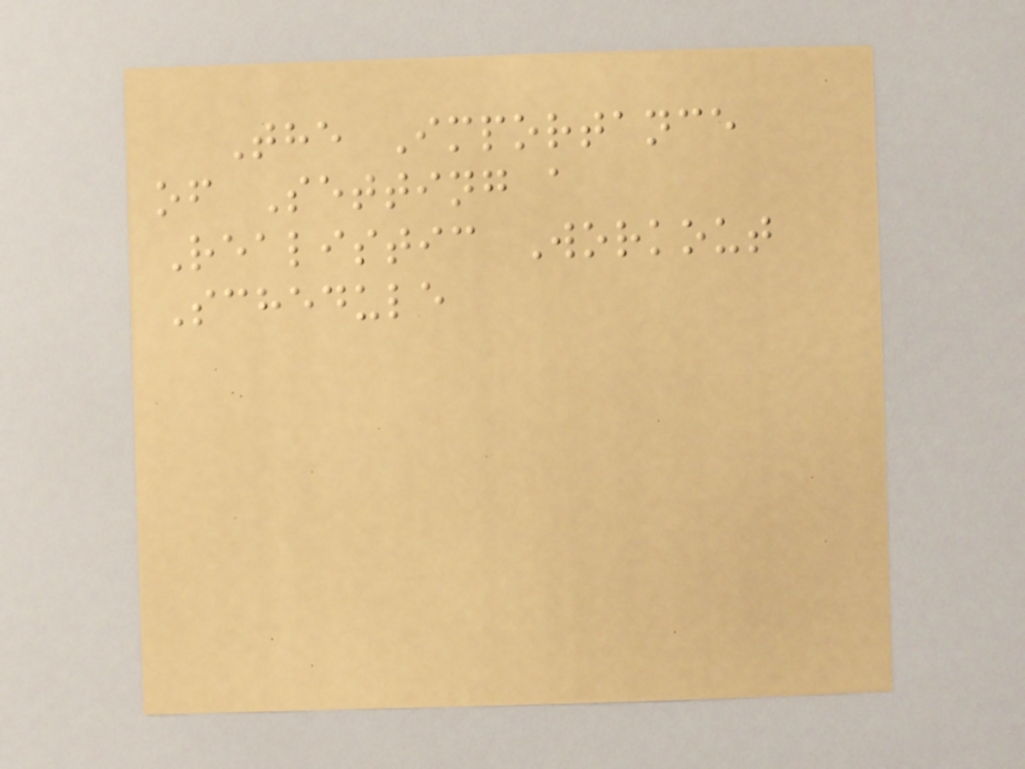The Importance
of Setting a
Realistic Workout
Schedule
